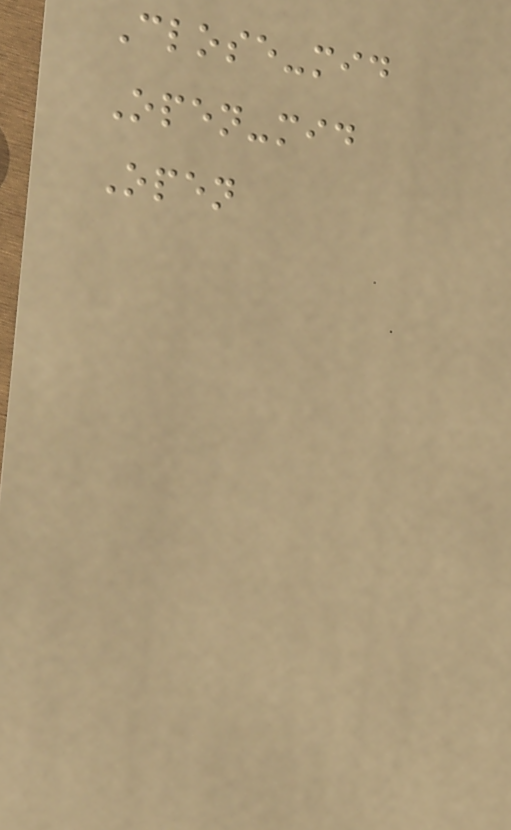Close-mid
Open-mid
Open
